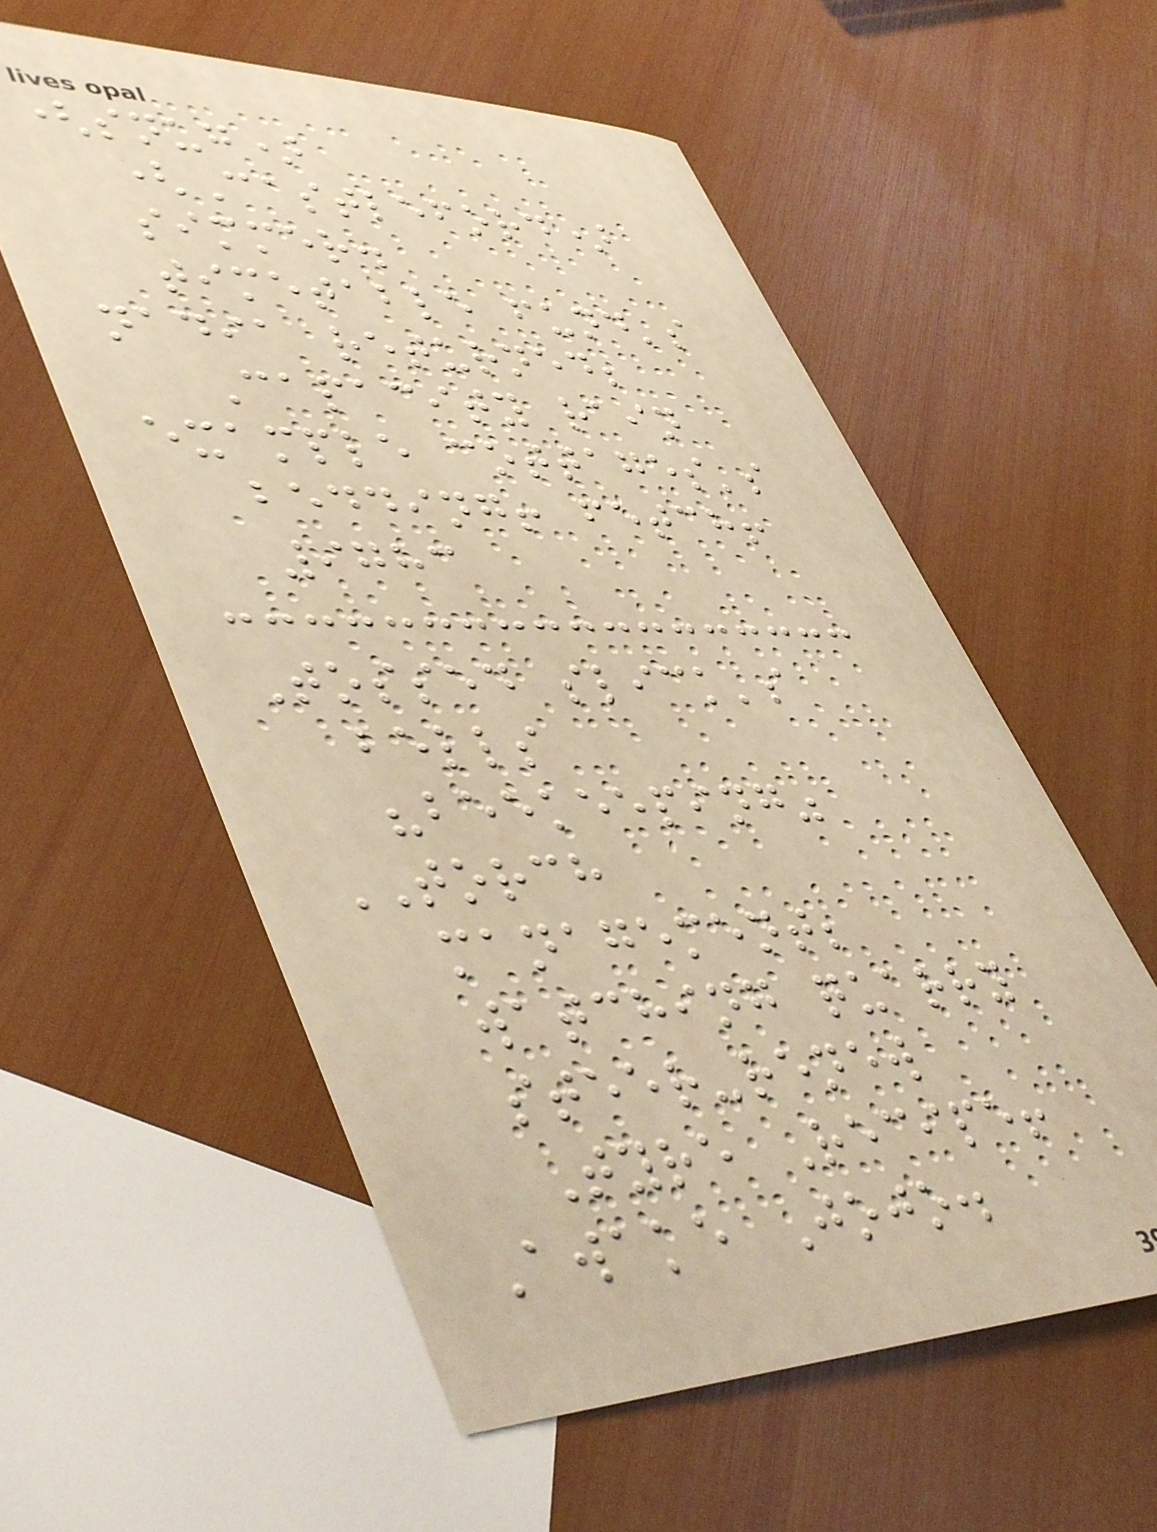(snug)
(Castleford)
simmer.
timetable fund's
nadia returned;
Capacity rain
example cottages's
bedding! fetch!
9783
Tossed slick's
bells
"beekeeping"
TORCH
management;
watching quarry
steer-renew
Tyre Recipe!
Awake Jojo.
